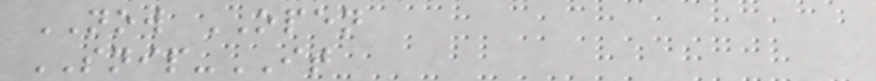NOW OPEN
SNIP-IT
